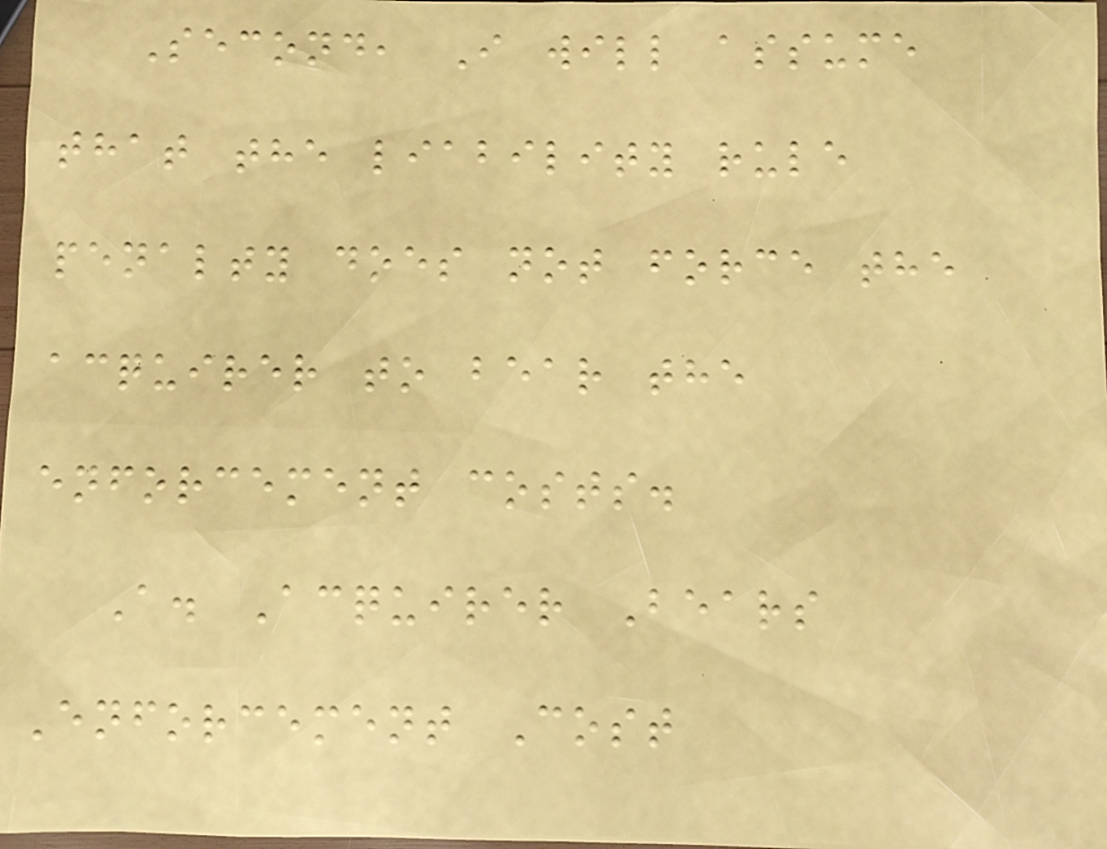Second, I will assume
that the liability rule
penalty does not force the
acquirer to bear the
enforcement costs.
A. Acquirer Bears
Enforcement Cost
